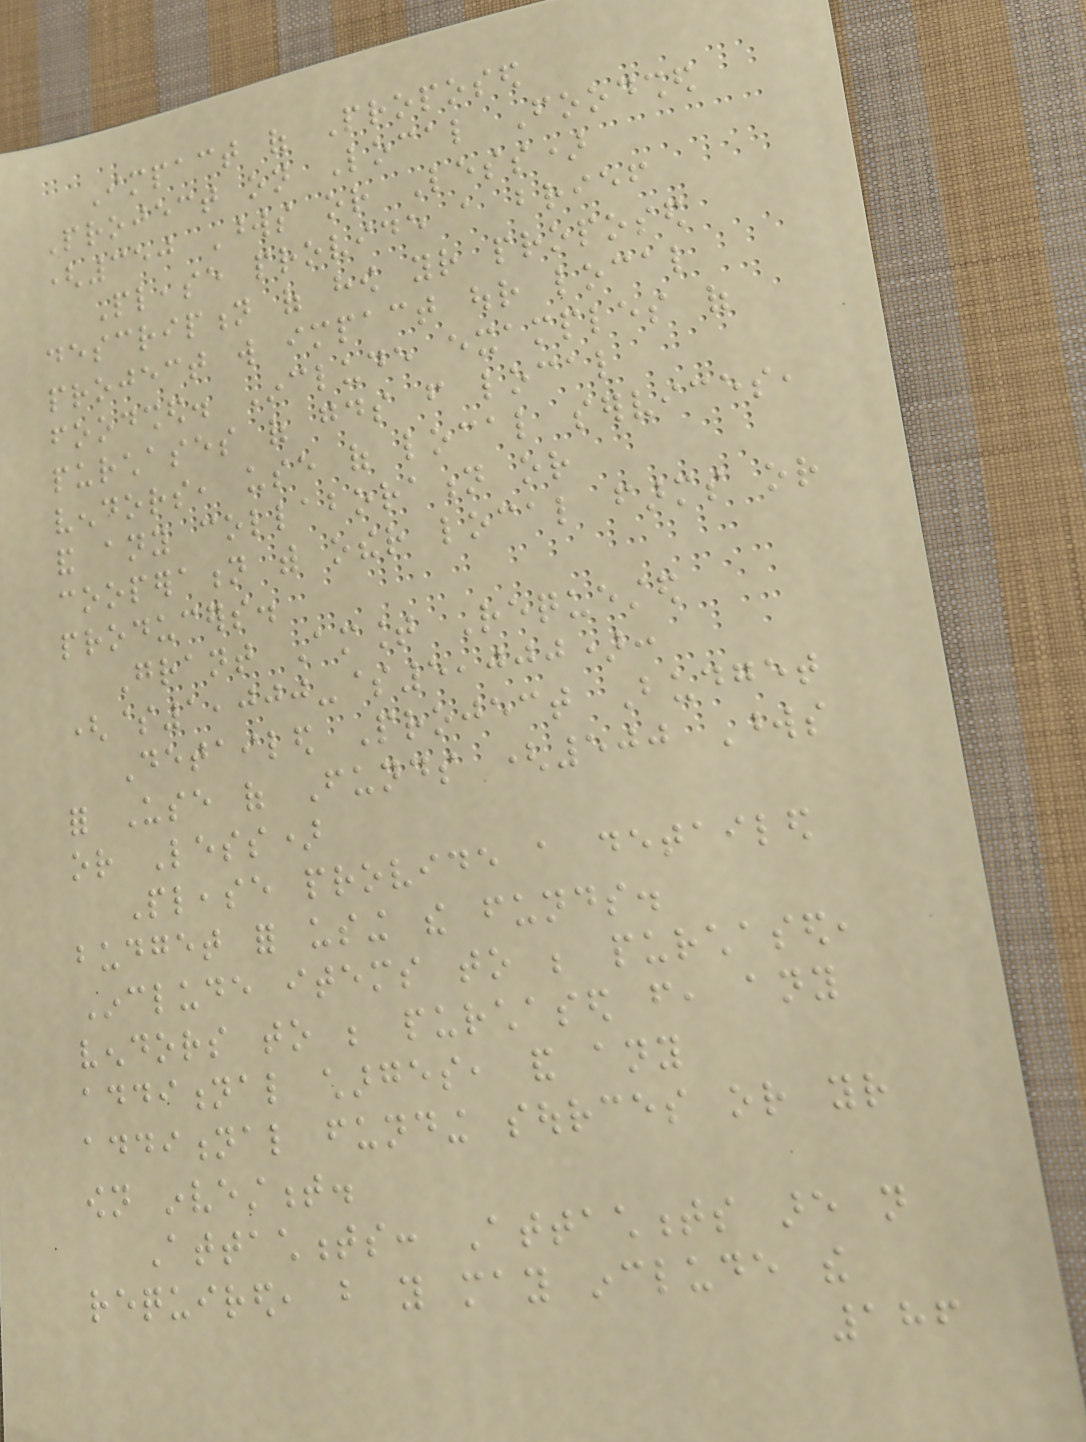Impact of Proposed
Project on Local Foodshed
(350 Words or Less)
Please provide a brief
description of how your proposed
project will impact our local
foodshed. Include examples of
purchases of goods from local
vendors, use of local services,
and any collaboration or
cooperation with other local farms or
producers.
Grant Amount Requested
($1,000-$5,000):
Detailed Project Budget
for Use of Funds (500 Words
or Less)
Please provide a detailed
budget for using the funds.
Include items to be purchased,
vendors to be purchased from, any
additional charges, and any
additional funding sources or your
own investment.
Attachments: Attachments are not
required, but you may include the
186
